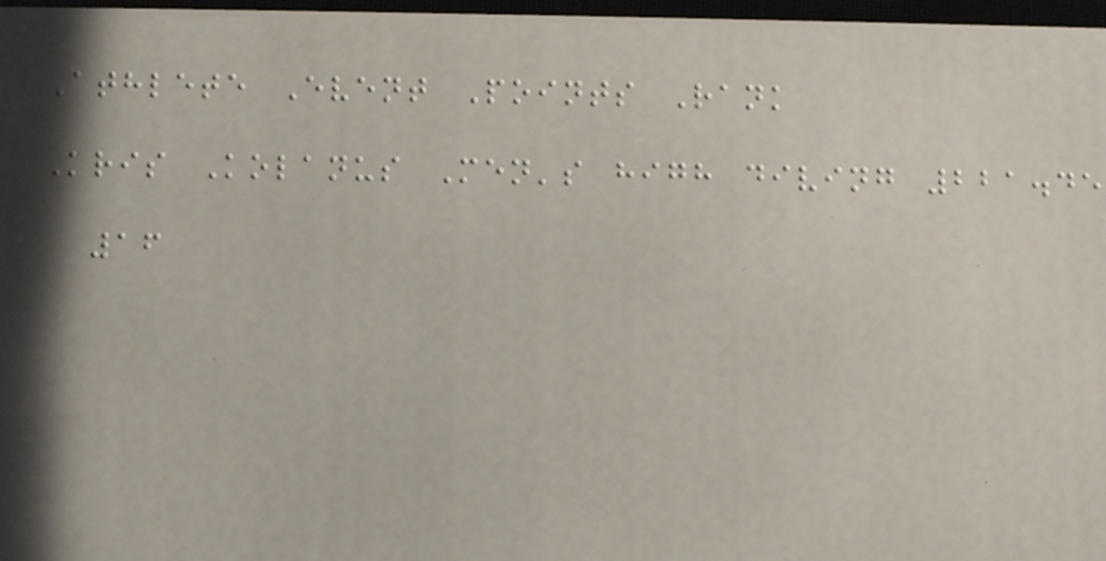Athlete Event Points Rank
Kris Kolanus Men's high diving 221.45
16
